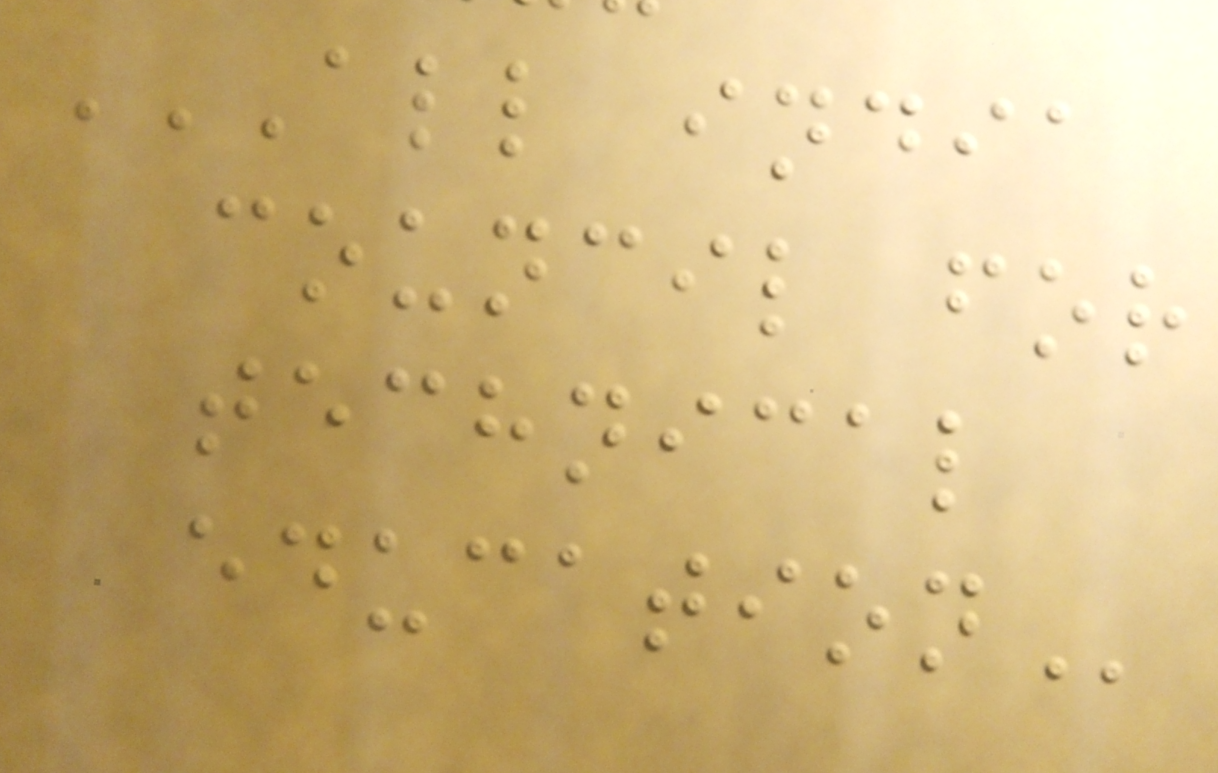ALL INDIA
COUNCIL FOR
TECHNICAL
EDUCATION
